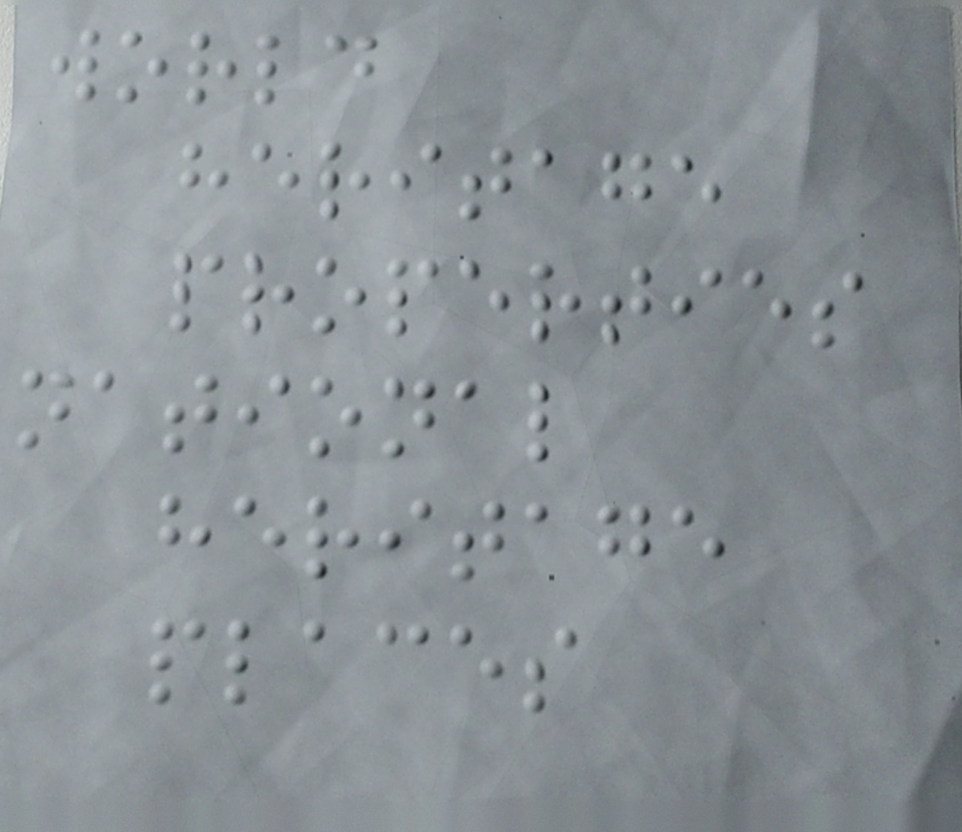world
heritage
properties
national
heritage
places
